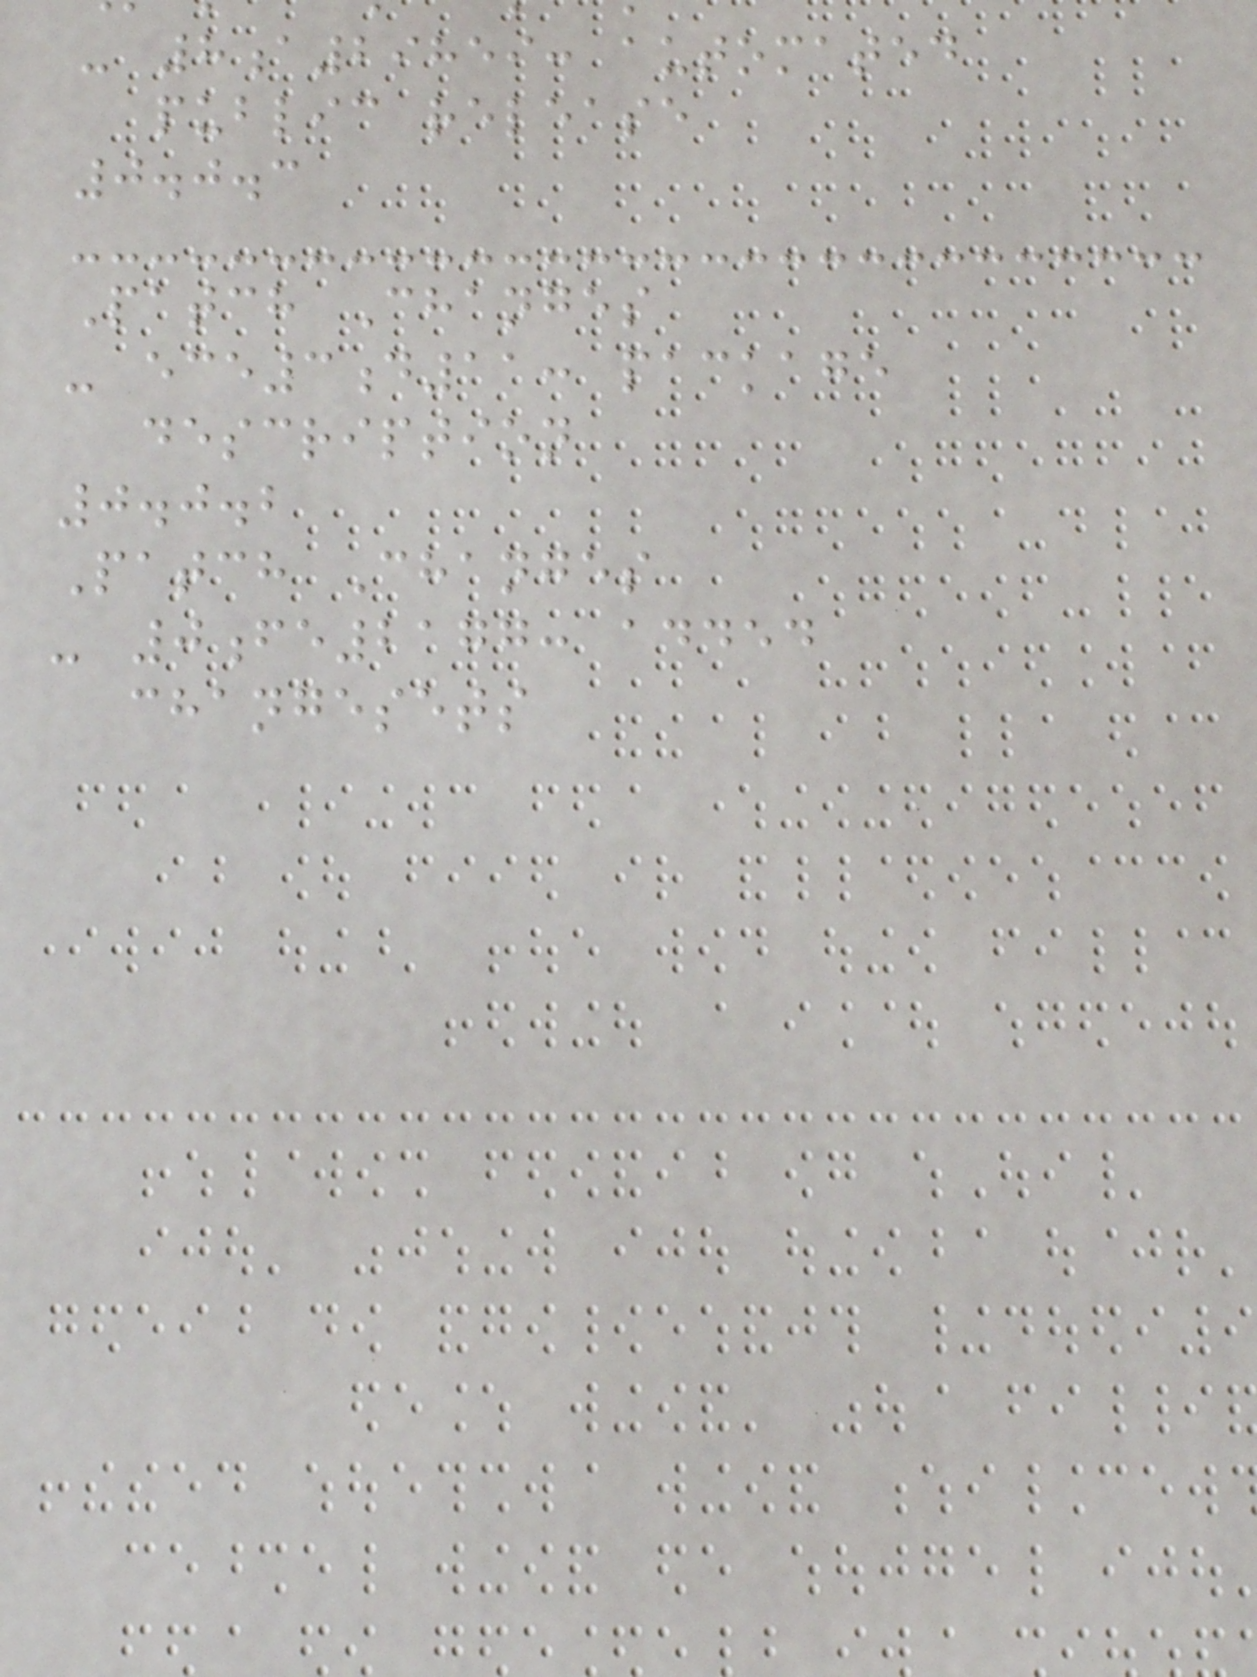- 8a29859: automated
public release
0.0.3
Patch Changes
- ece3d11: package
description
0.0.2
Patch Changes
- 0fe2177: added
changesets
